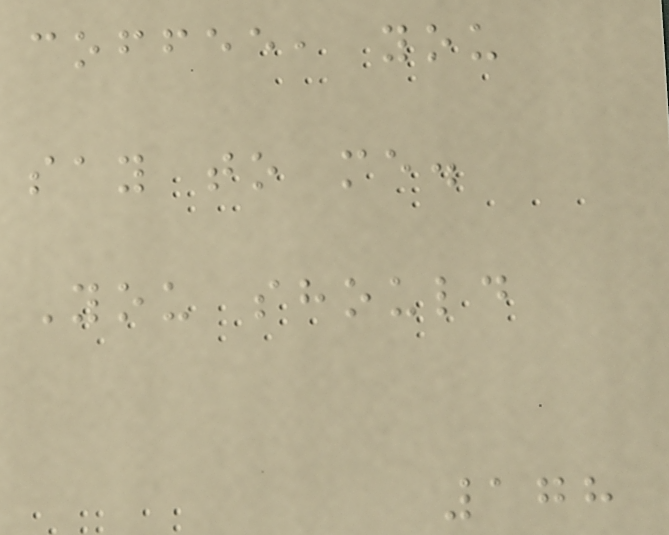coffee, you
say to me.
You should
178
